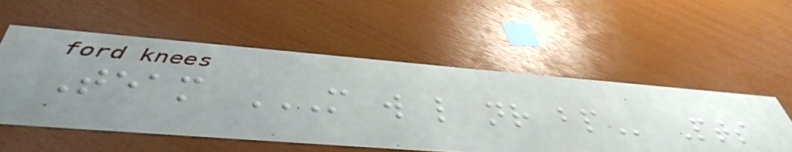Team M W L NR BP Pts
